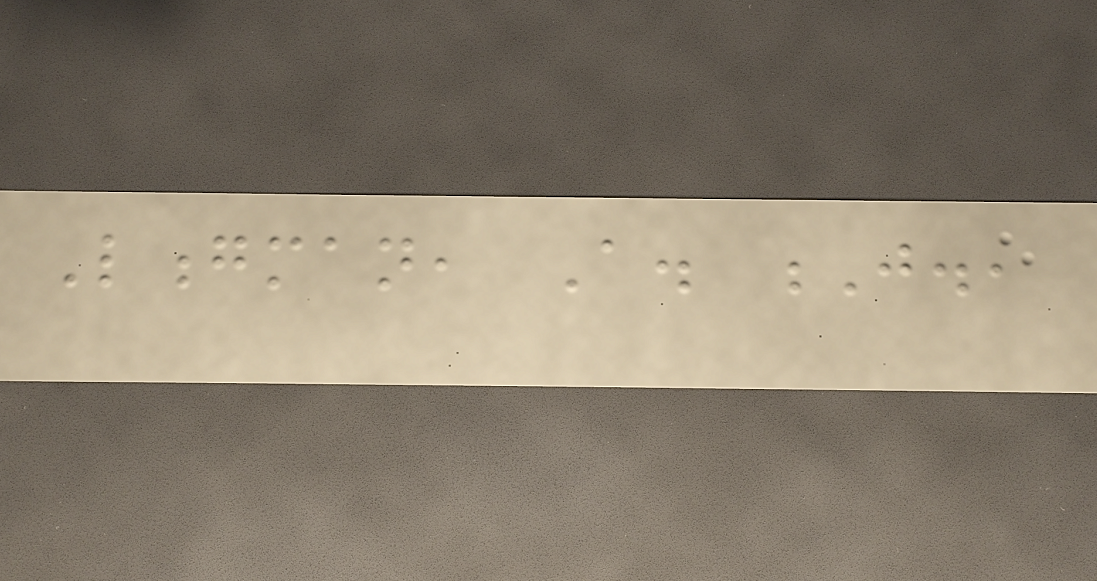Longman, A. J.,
